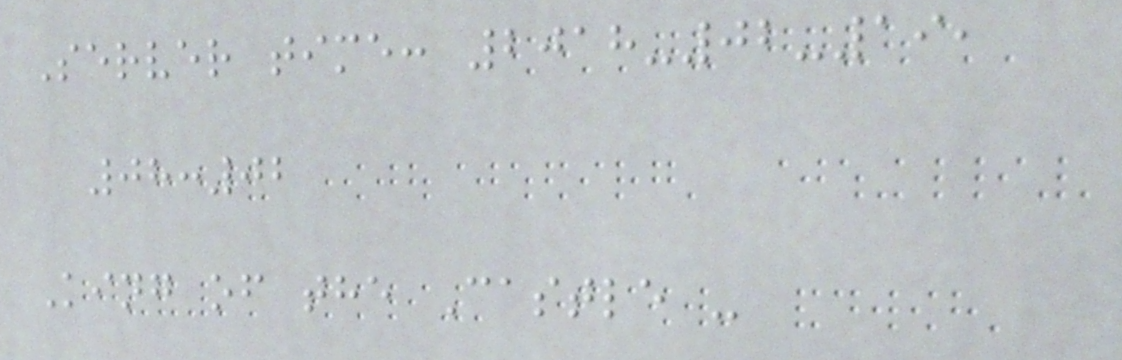Server time: 2018-02-19,
08:02
King of the Castle -
